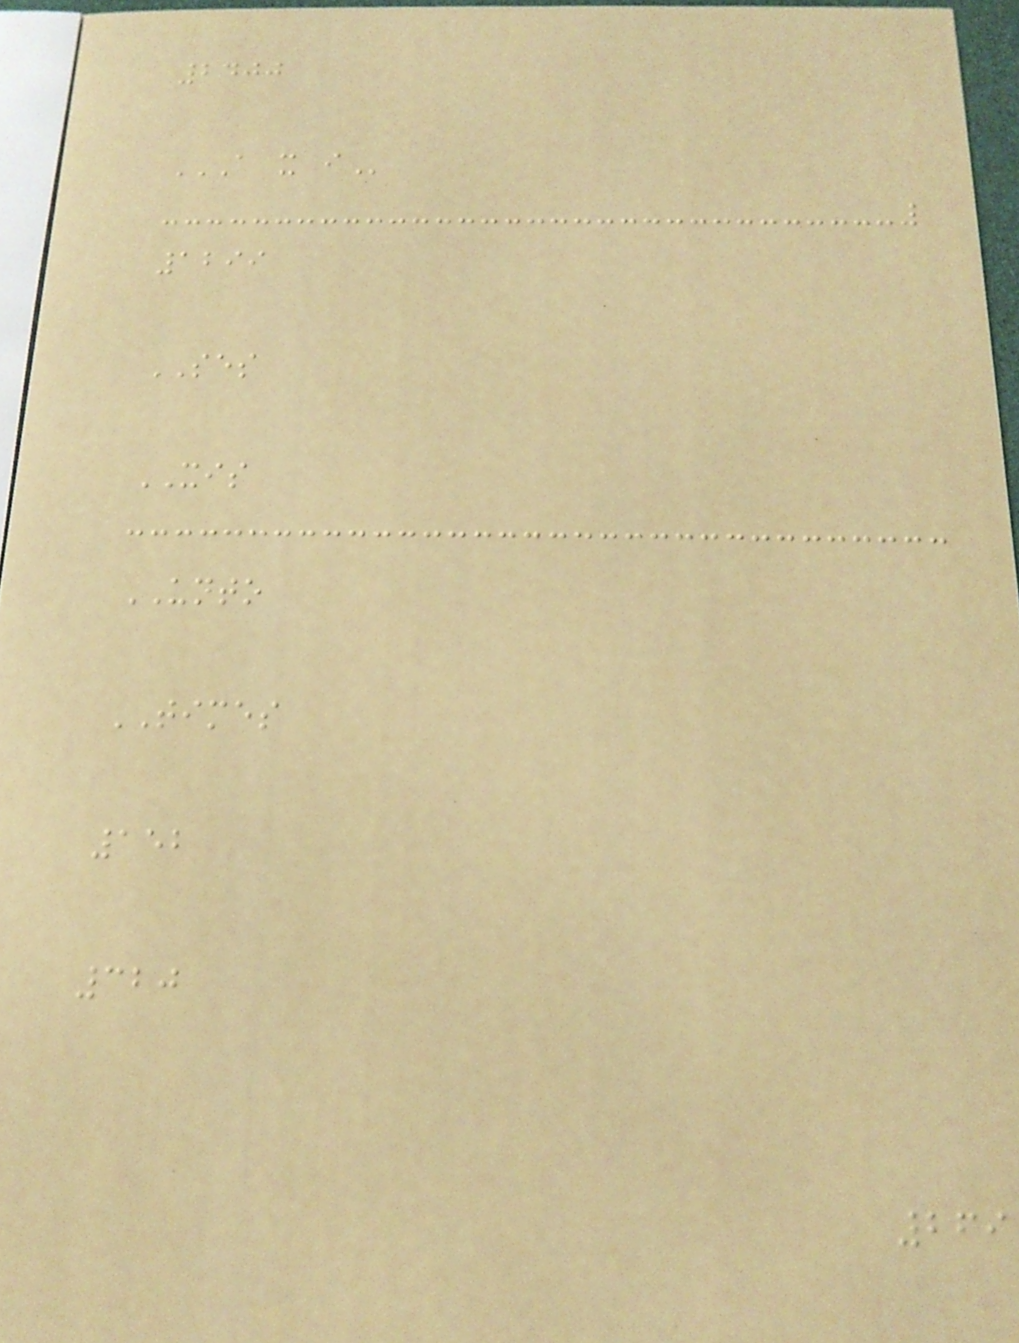2400
A X I
1299
SES
XIS
UNTO
TIMES
152
320
269
